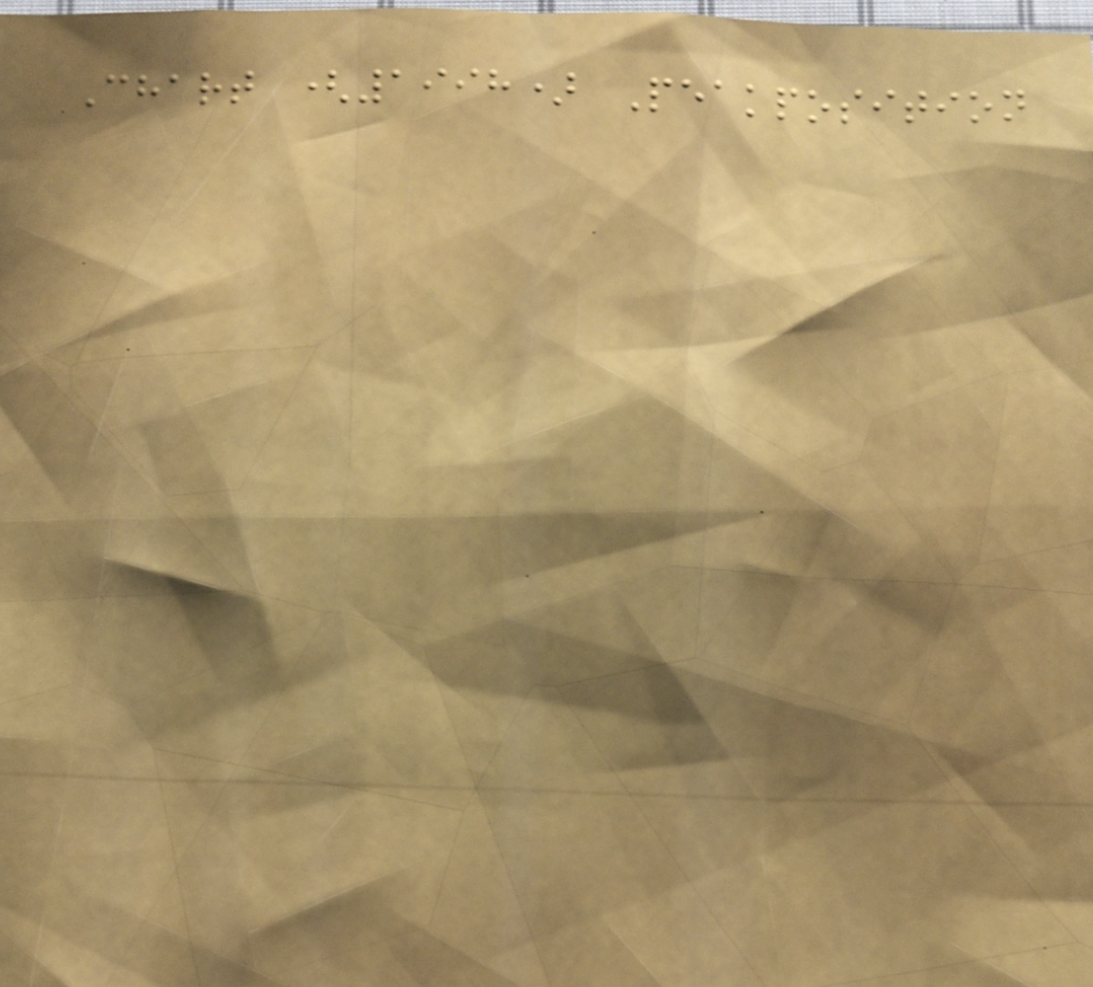Chart (1998) Peakposition
